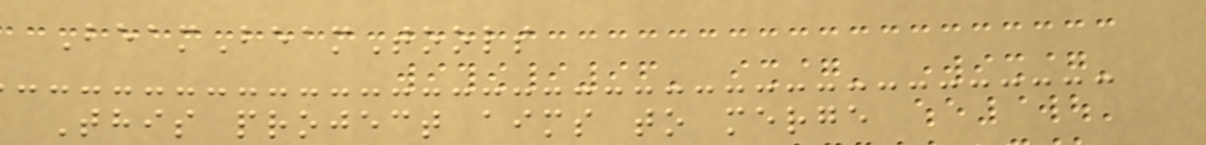BeamBeamTools
This project aims to merge
